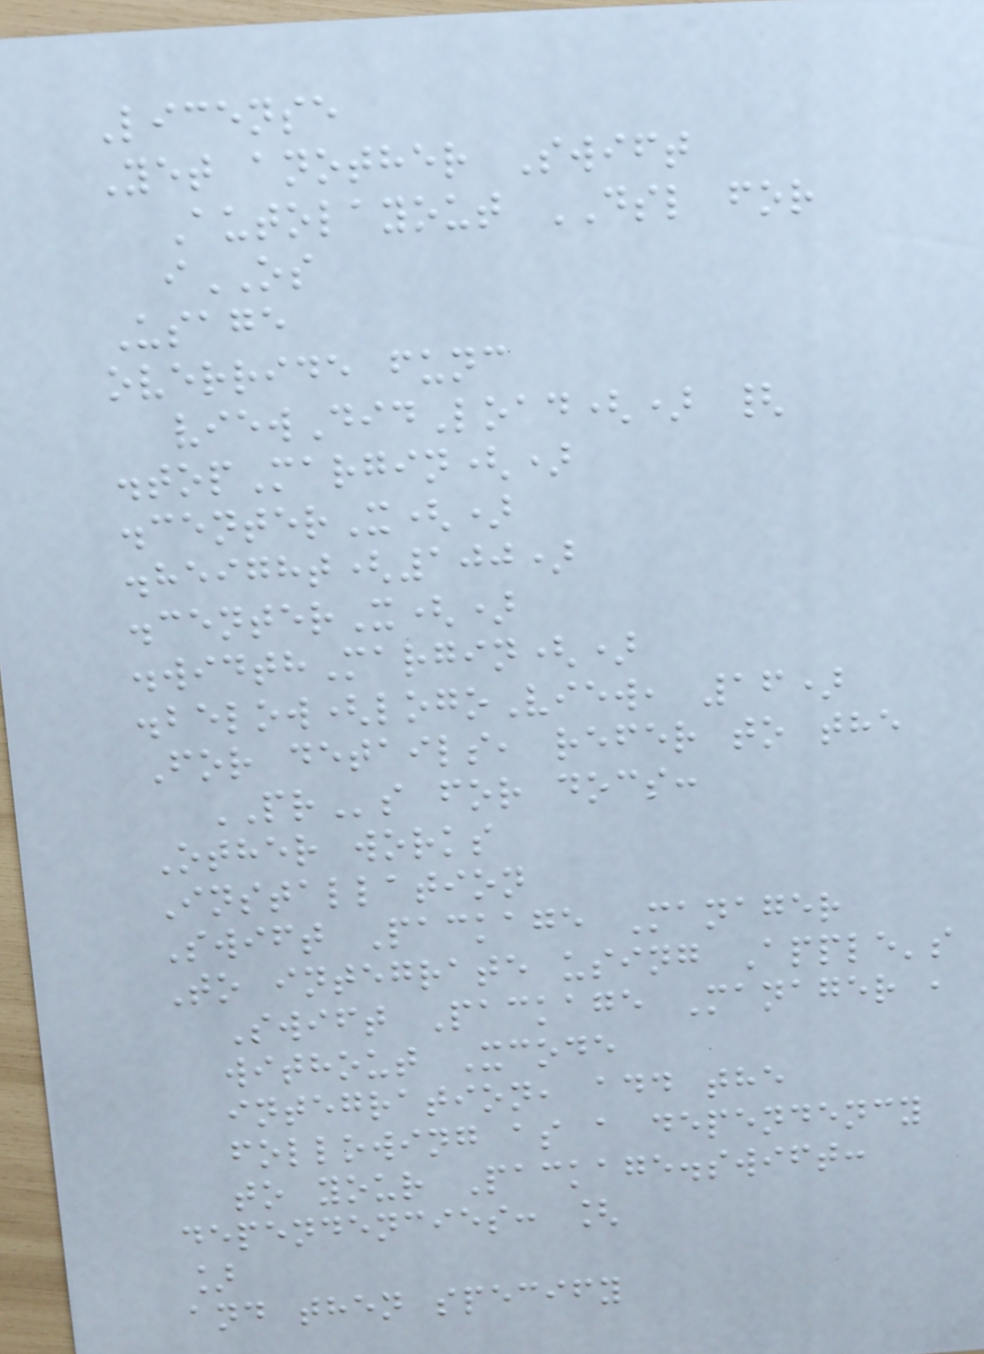License
Yet another Swift
Autolayout DSL for
iOS
Usage
override func
viewDidLoad() {
.topMargin()
.centerX()
.height(100)
.centerX()
.widthMargin()
.below(logoView, 16)
For details, refer to the
PRs for docs:
Other works
Installation
Swift Package Manager
To integrate using Apple's
Swift Package Manager ,
without Xcode
integration, add the
following as a dependency
to your Package.swift:
dependencies: [
]
and then specify
